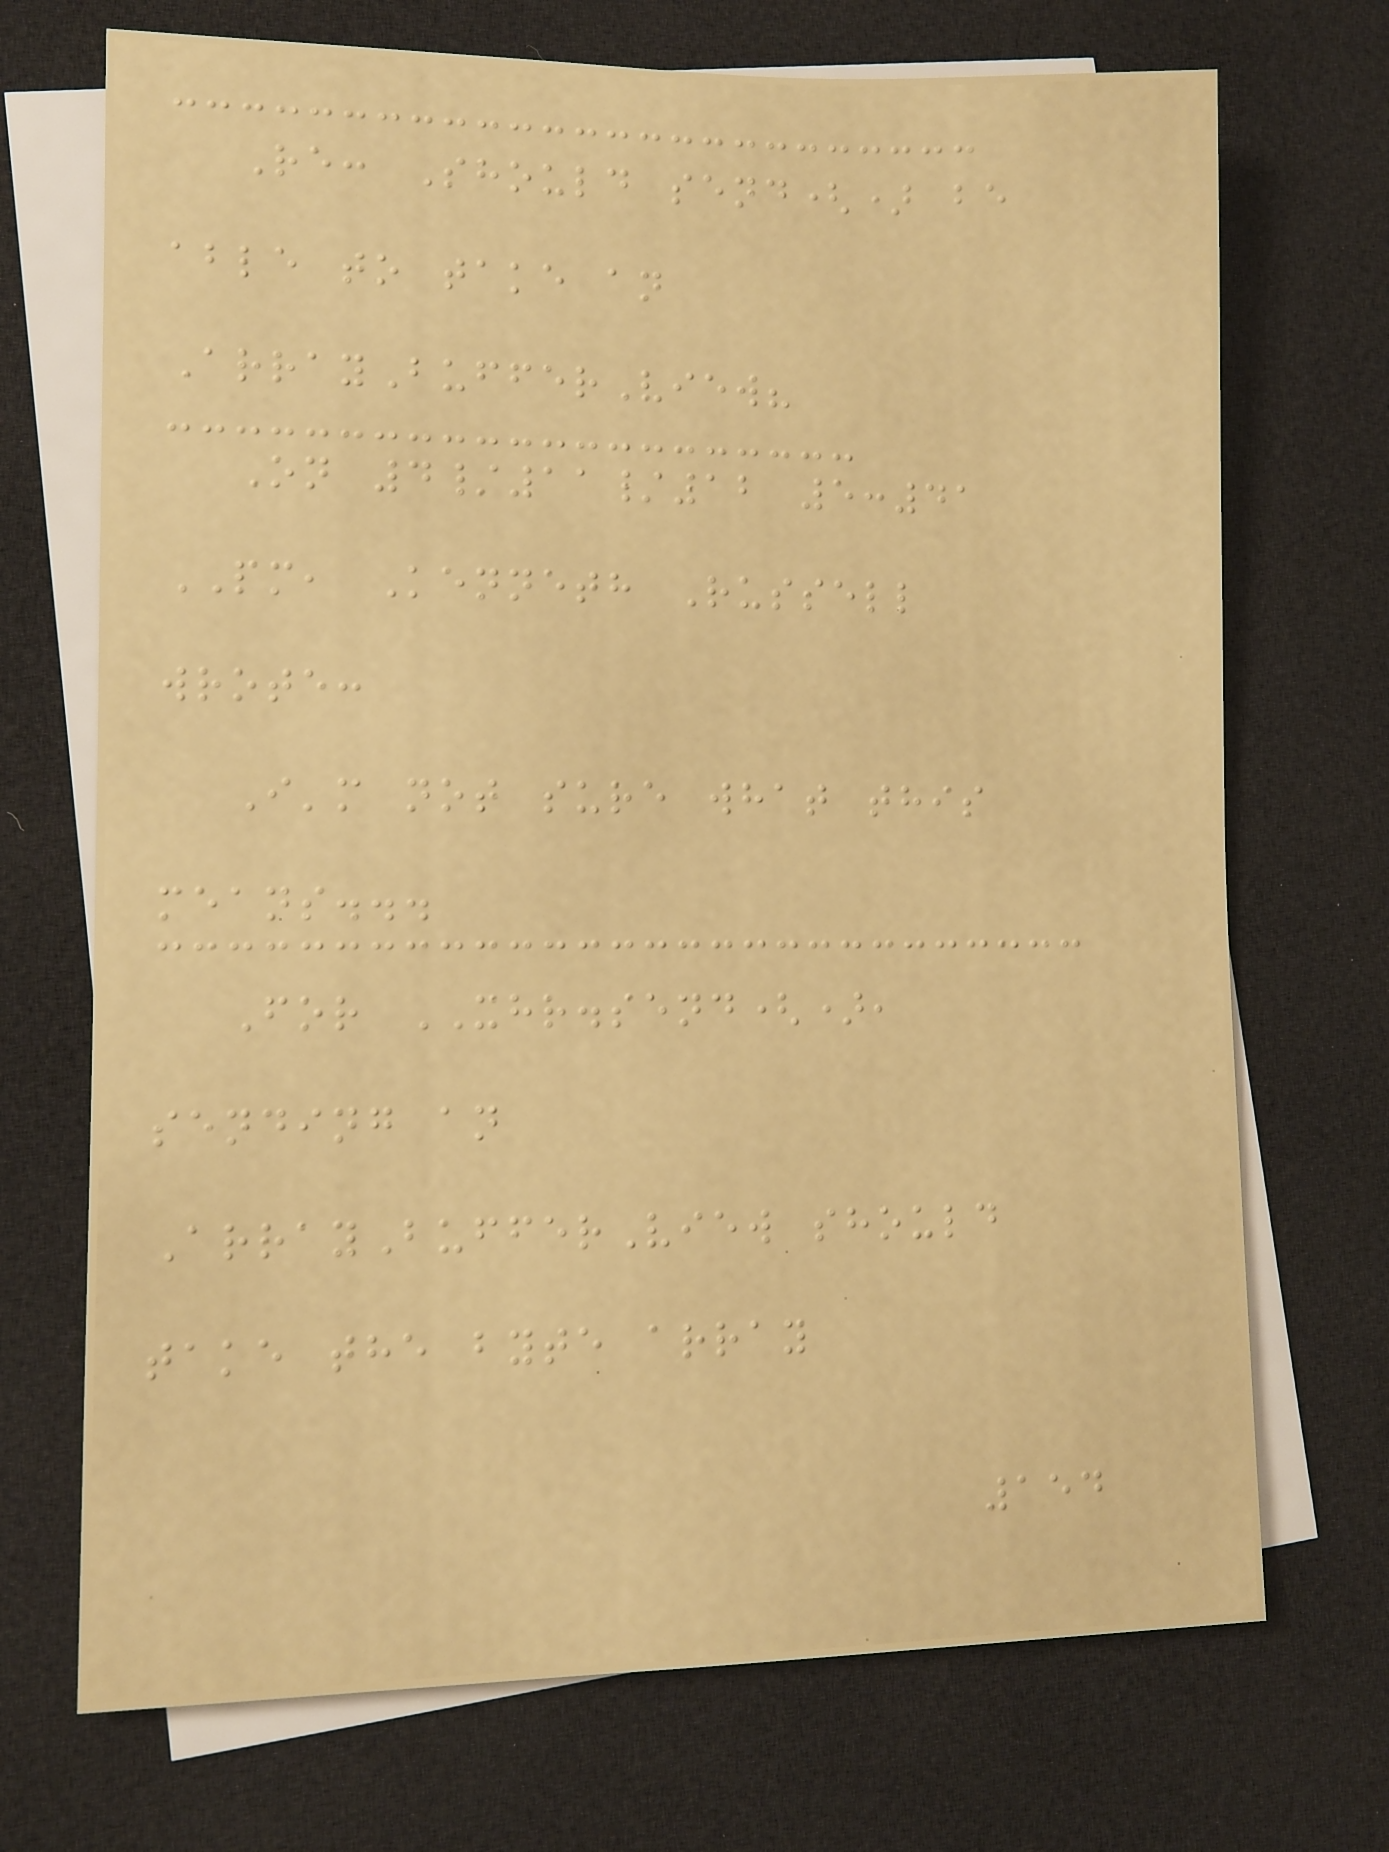Re: Should send() be
able to take an
ArrayBufferView?
On 4/11/12 5:41
PM, Kenneth Russell
wrote:
I'm not sure what this
means...
For XHR.send(),
sending an
ArrayBufferView should
take the byte array
154
